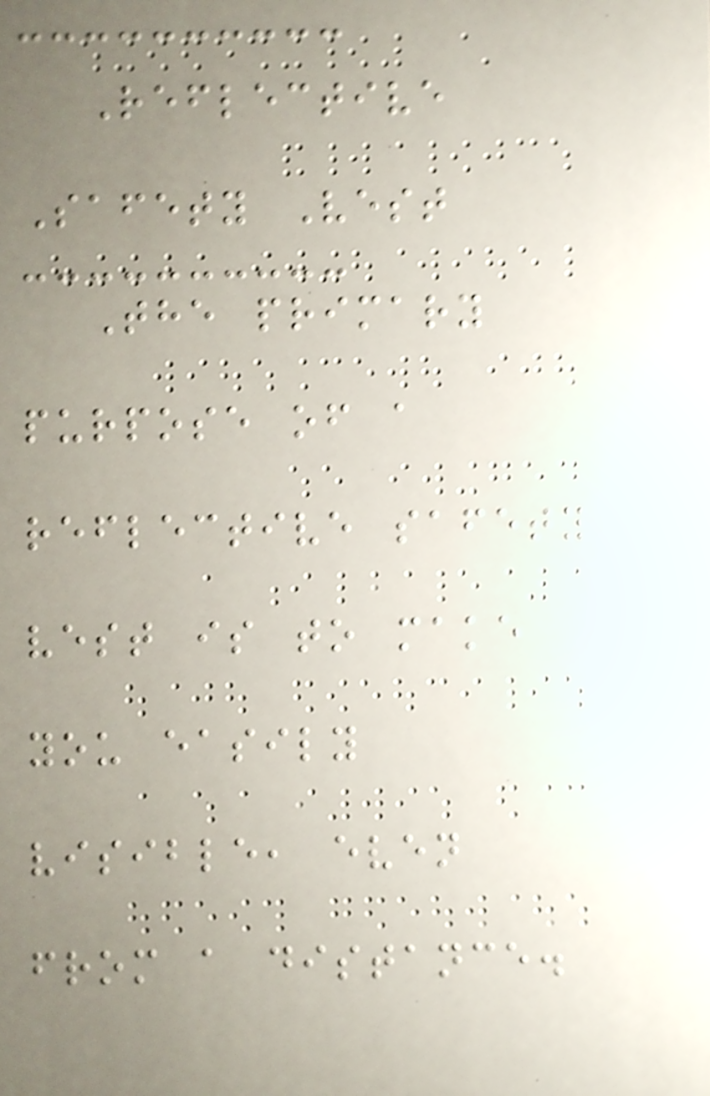Reflective
Safety Vest
The primary
purpose of a
reflective safety
vest is to make
you easily
visible, even
from a distance.
